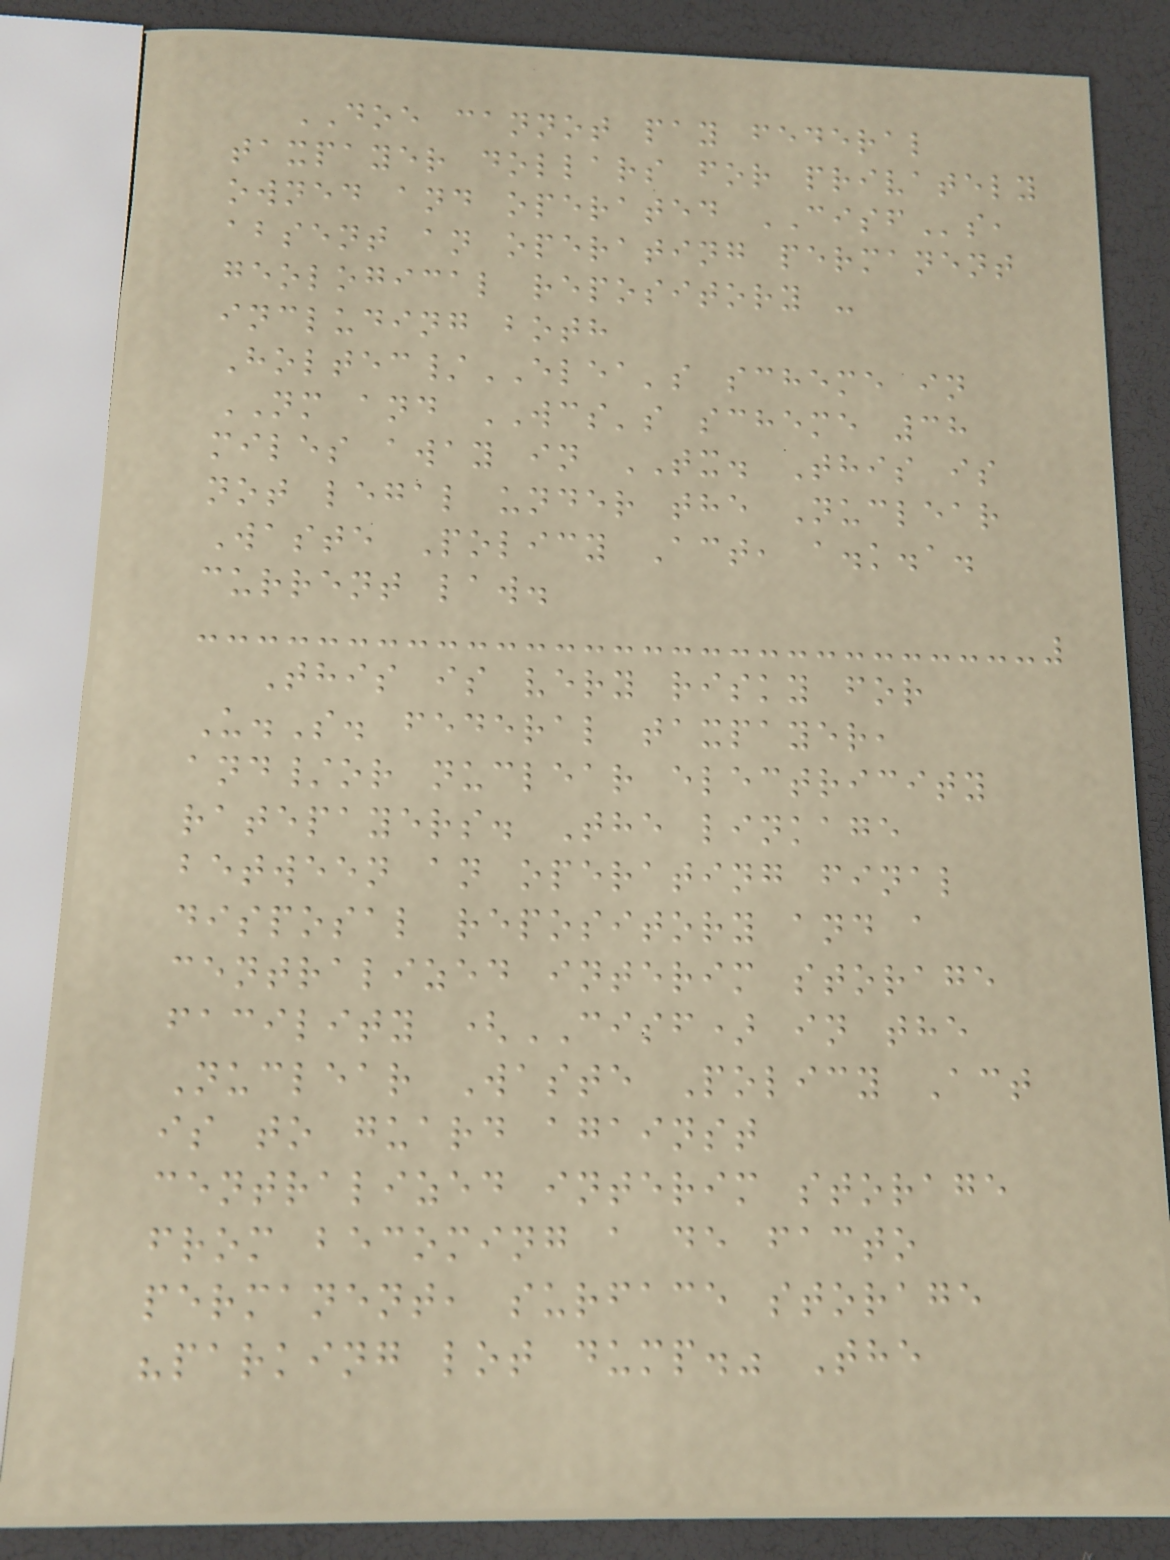DOE cannot pay federal
taxpayer dollars for privately
owned and operated CISFs,
absent an operating permanent
geological repository -
including both
Holtec/ELEA's scheme in
NM and WCS's scheme 38
miles away in TX. This is
not legal under the Nuclear
Waste Policy Act, a.k.a.
current law.
This is very risky for
U.S. federal taxpayer,
and/or nuclear electricity
ratepayers. The linkage
between an operating final
disposal repository and a
centralized interim storage
facility (CISF) in the
Nuclear Waste Policy Act
is to guard against
centralized interim storage
from becoming a de facto
permanent, surface storage
"parking lot dump." The
